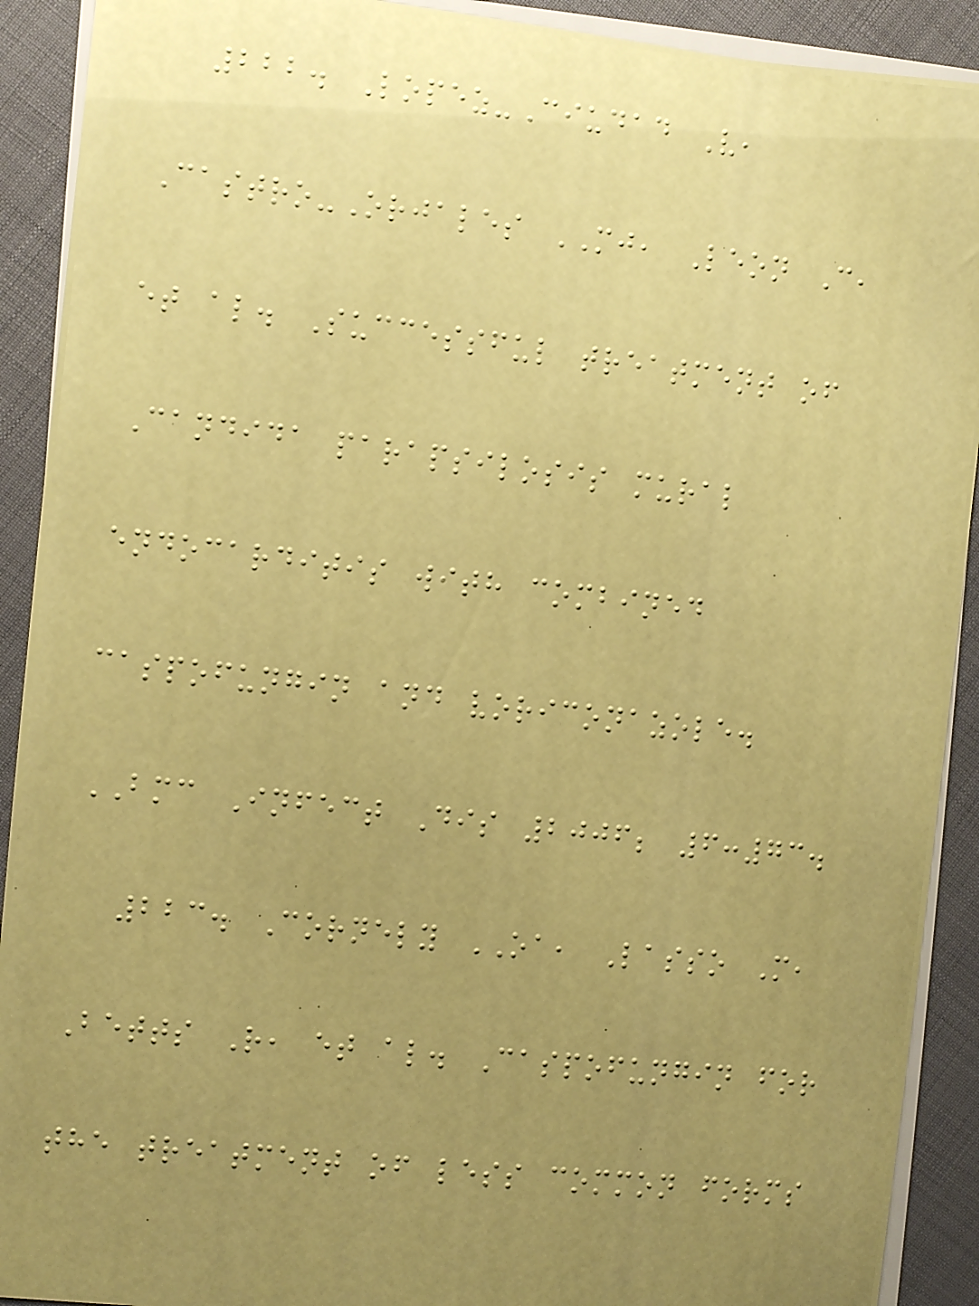222. Lopez-Ciudad V,
Castro-Orjales MJ, Leon C,
et al. Successful treatment of
Candida parapsilosis mural
endocarditis with combined
caspofungin and voriconazole.
BMC Infect Dis 2006; 6:73.
223. Cornely OA, Lasso M,
Betts R, et al. Caspofungin for
the treatment of less common forms
